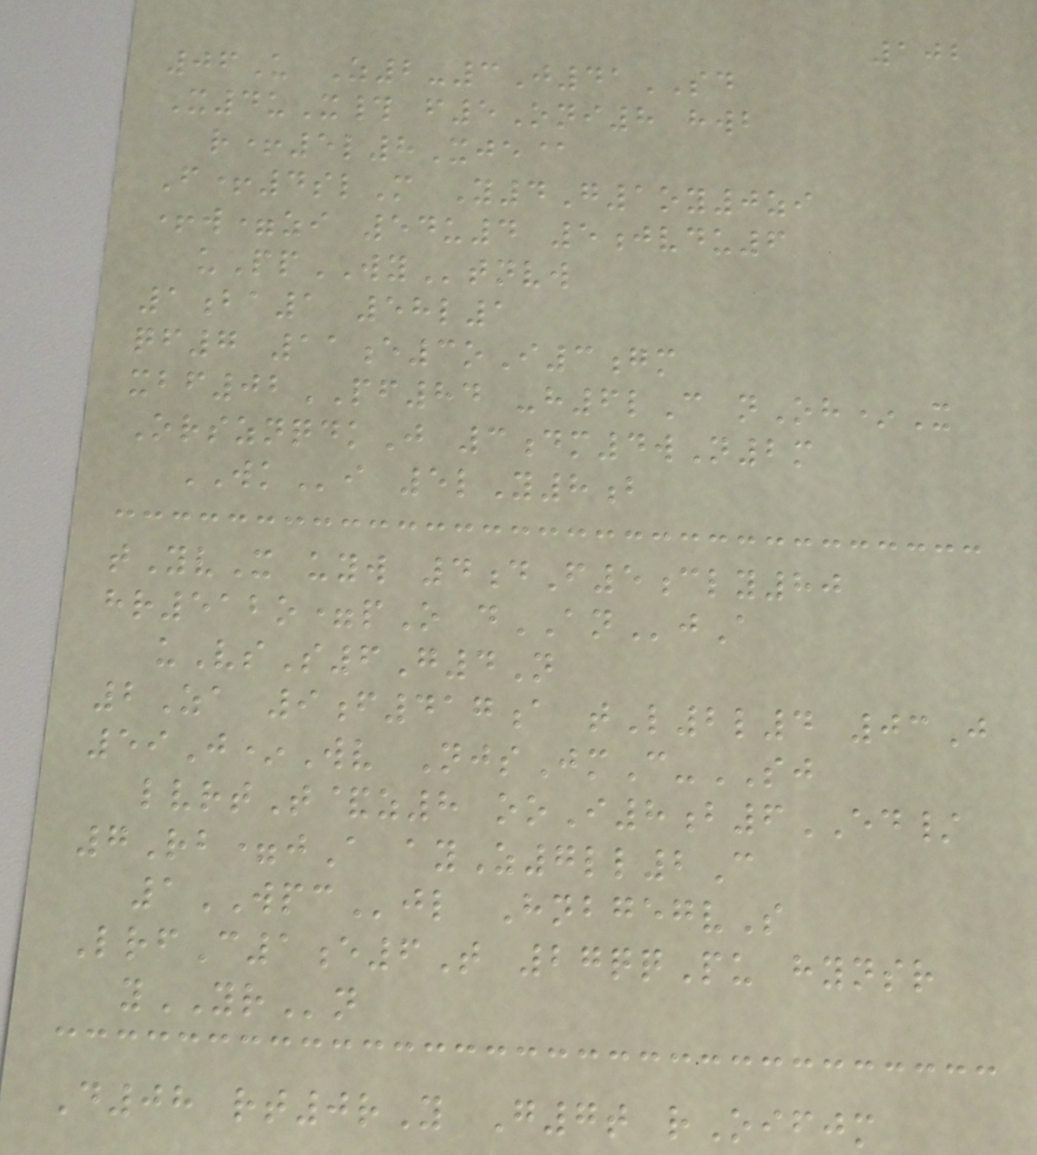102
06U Z2-3J41SD
X4uX# f5Oni8 hwb
r+5l8Xje@
F+4slM Y4G1oy0zi
+w=zi 54u4 5jvdu6
uPpWYtnvw
1ba1 58l1
qf7 11e3oI3gm
xbf02PF84 -h6lC nOh*X
OrsznqdkJ 3dm4wN2m
WKi 5lY8b
tYvX uyw 4dF5cly80
hr512o=pO dANjA
uVsS6G4N
2Za 9f417a tL2l4 03J
59J*Wv NjsJmC-SJ
lvrtT&z8 ooI8b6ED/
7Rb=jA ayZ7ll2C
1WPCjl HnbgegvS
LrfC1e6T 27qqPu hynsr
yYRn
D08 rt0rY G7t rOifjm
